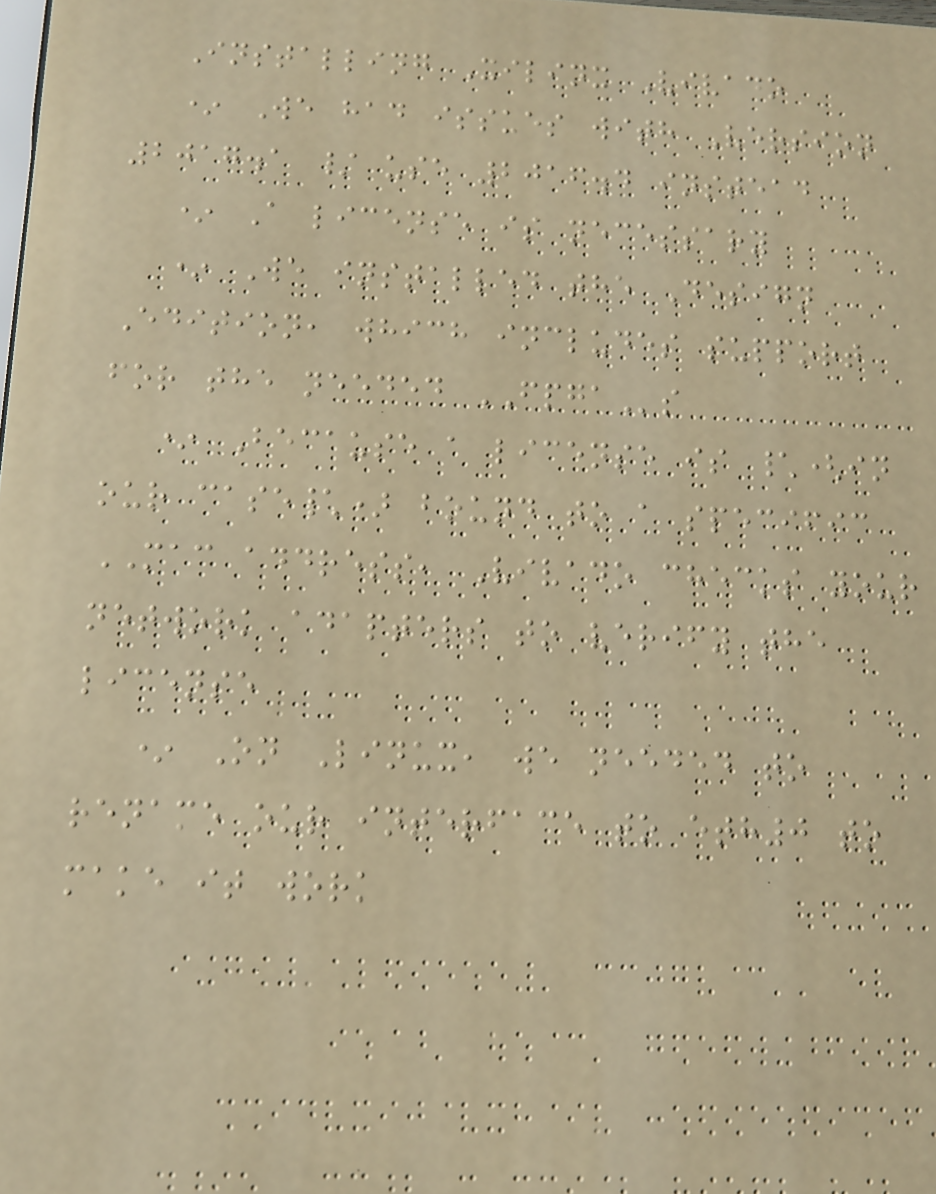Installing Xilinx Vivado
* We had issues with Version
2017.1 / use 2016.4 instead
* A license is necessary
* We installed the Design
Edition, which includes support
for the needed FPGAs
* Because a license is \(in
our case\) bound to a specific
MAC address, Vivado checks your
network adapters to verify the
license
* On Linux, we needed to
rename our interface to eth0 to
make it work
